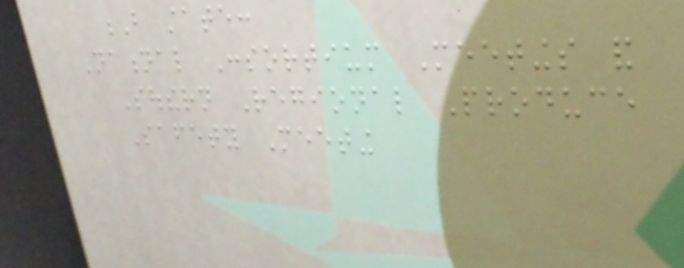B state:
National Consortium Meetings and
Southern Regional Produce
Safety Meeting
